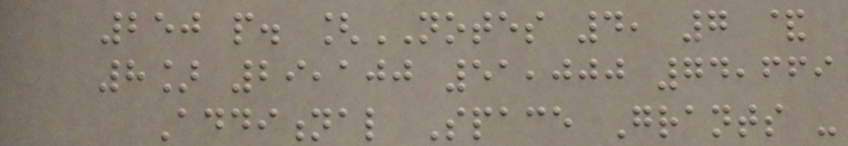250 people. [NOTES 4, 7 &
8] 29,100 51,000 74,669
Additional Space Grants -
